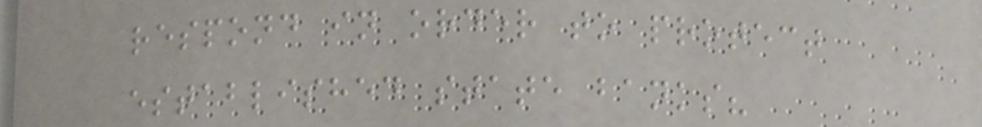respond in order to protect
established state banks?
